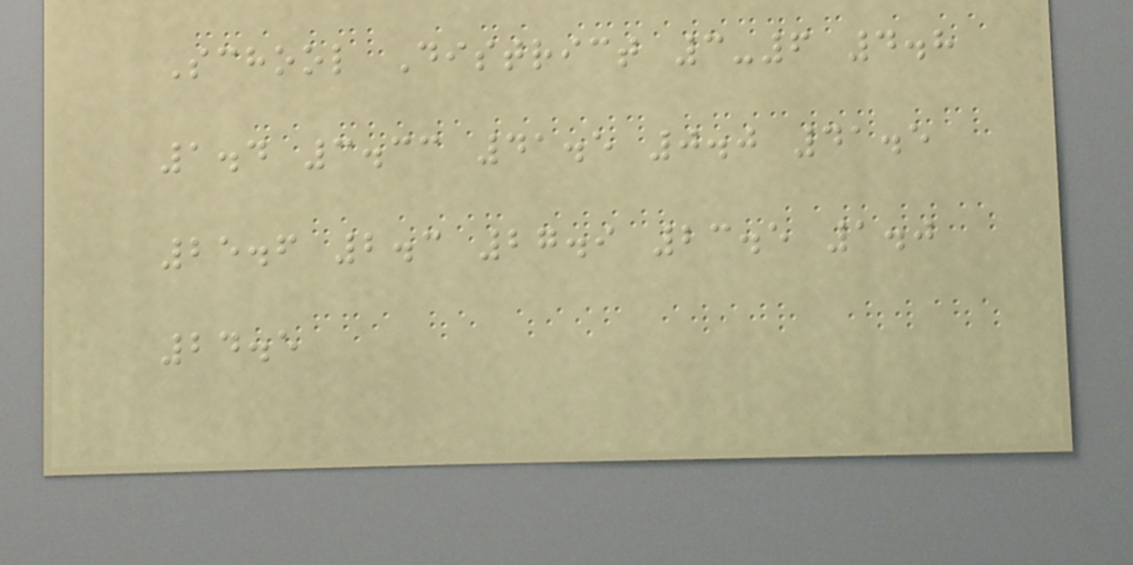School District 3-6 4.8
1.4 3.33 41.5 0.0 41.5
25.6 2.3 27.9 23.5 1.0
24.5
